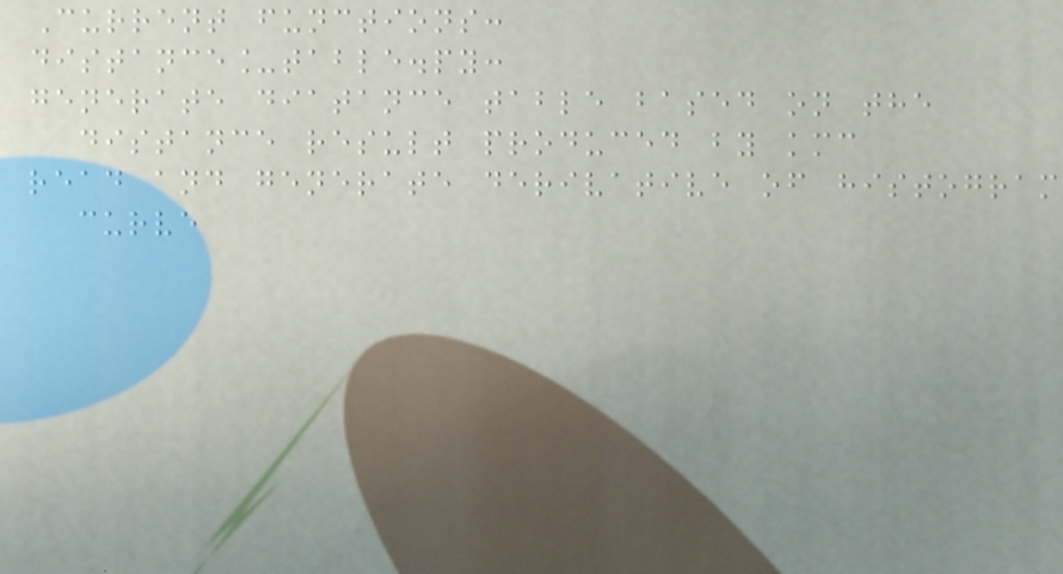Current functions:
distance_table.py:
generate diatance table based on the
distance result produced by kmc
read and generate derivative of histogram
curve
